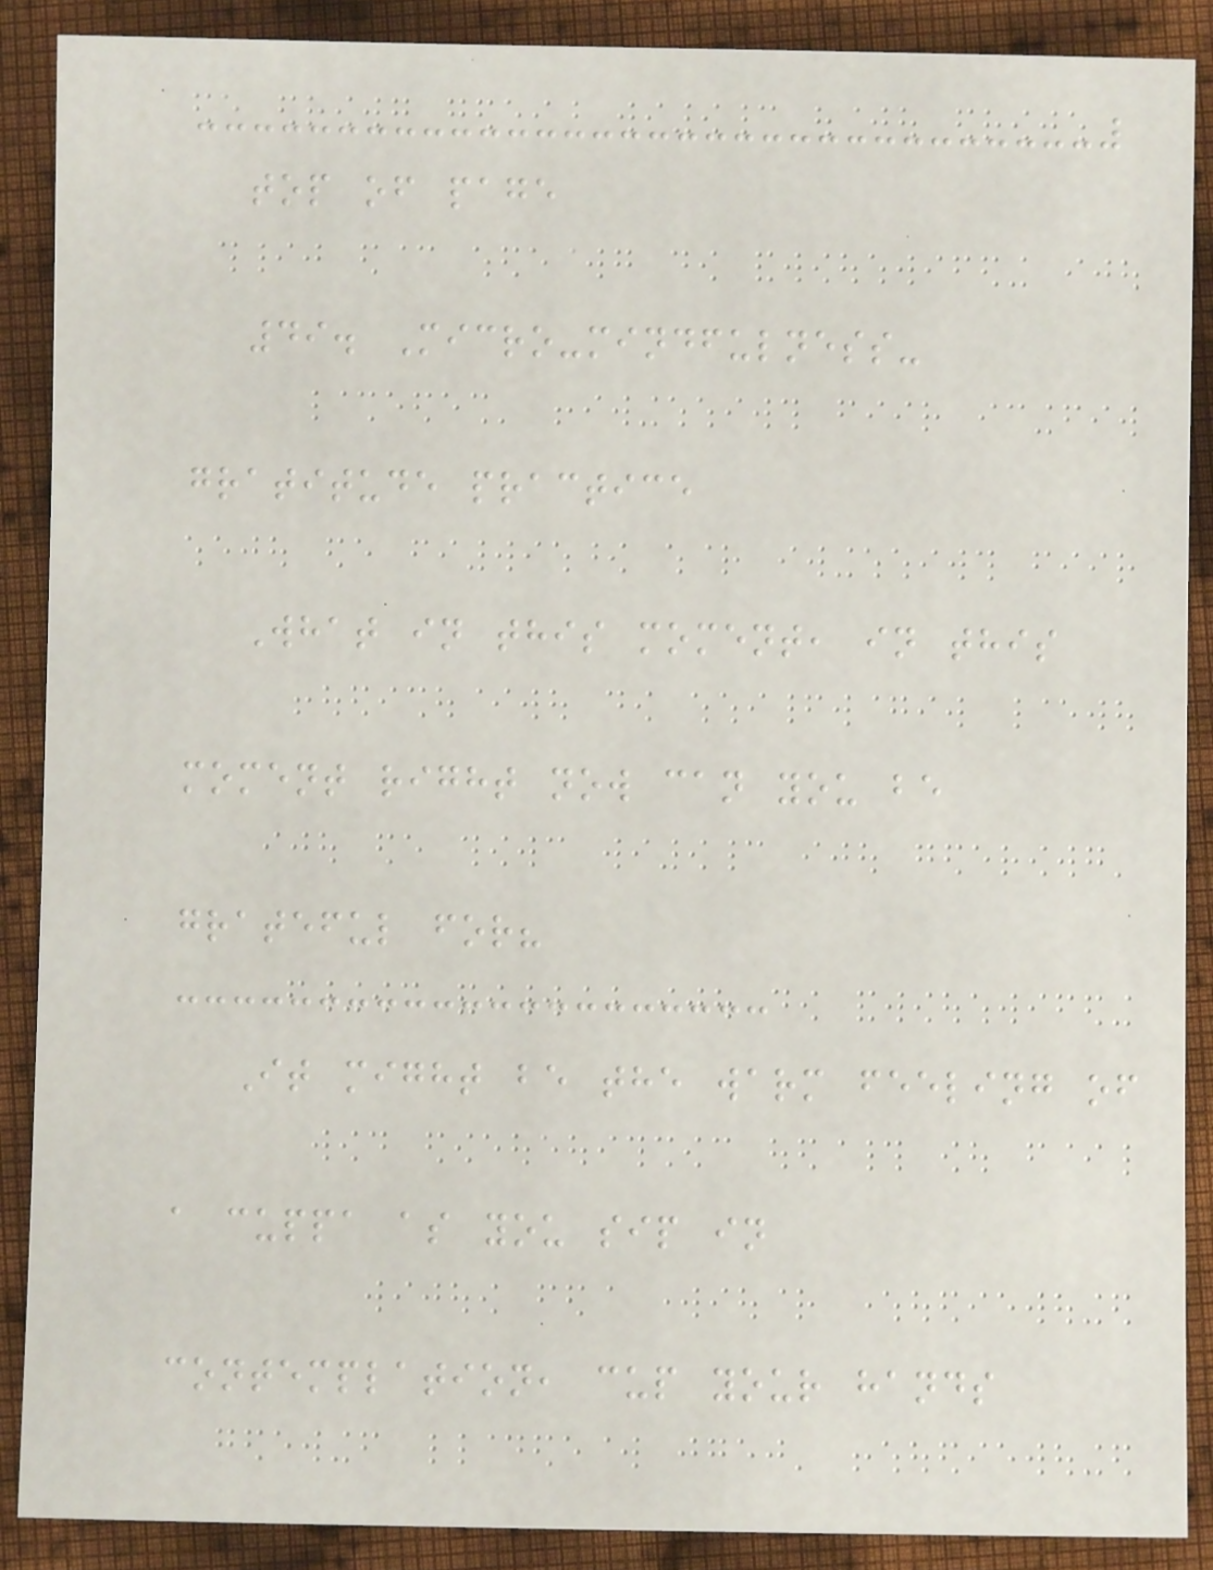top of page
49. Micro-mindfulness-
gratitude practice
What in this moment, in this
moment right now can you be
grateful for?
It might be the warm feeling of
a cuppa as you sip in
contemplation, cup your hands
